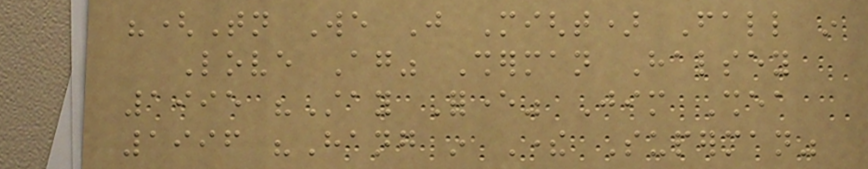"(Tonight We Just Might) Fall in
Love Again" Sherman Halsey
1995 "Stay Forever" Jim Shea
1996 "Hang in There Superman"
